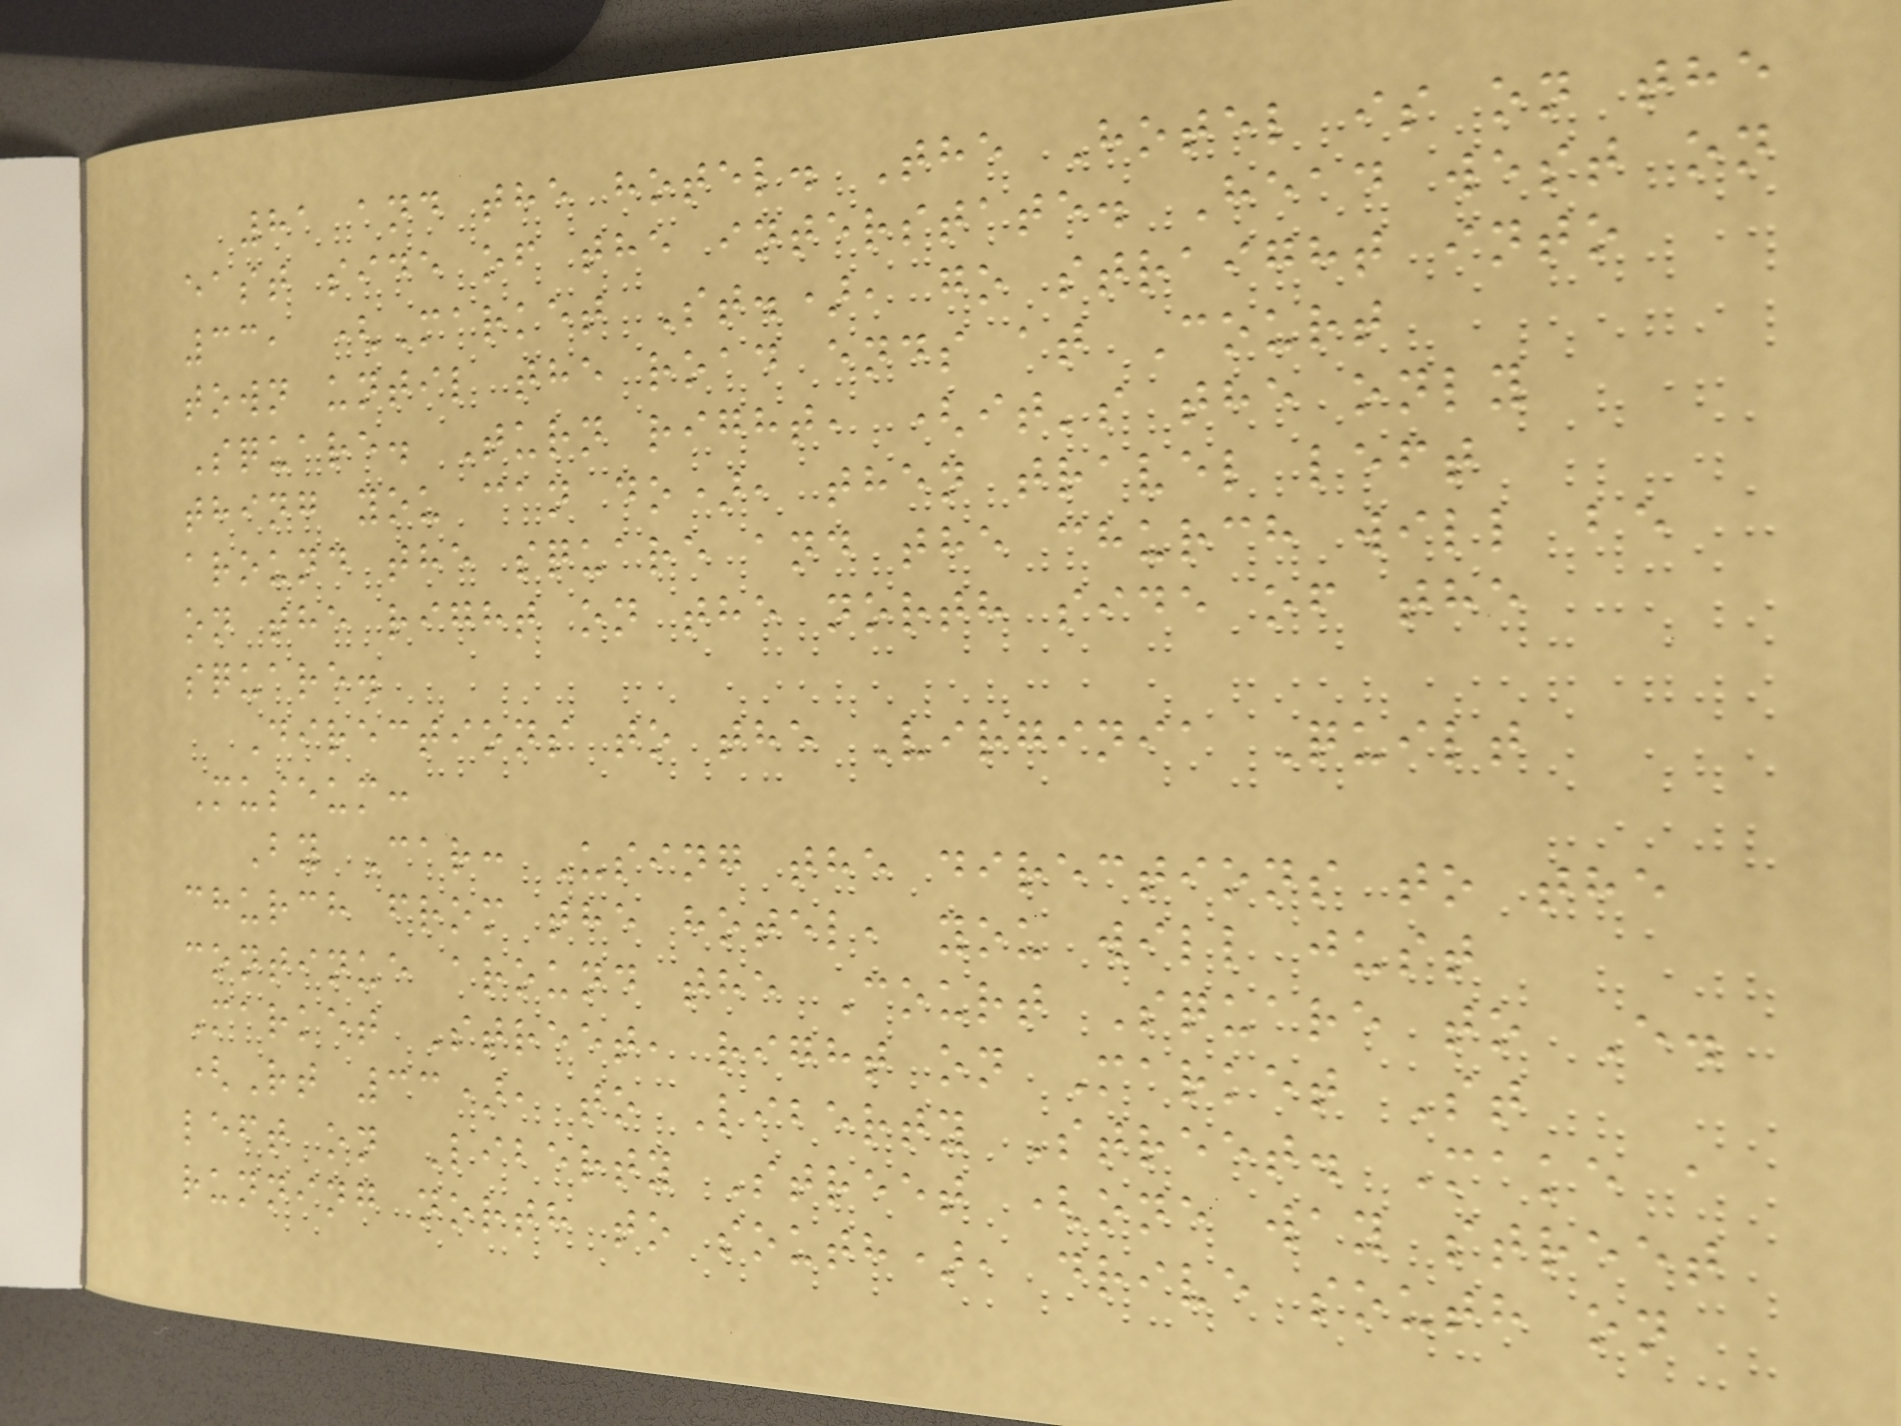81 and the hotel. The Hotel is on the
east side of the interstate. Head west on
33, (Market St.), go straight into
town until the road ends at Court
Square. Turn right, (it's the only
thing you can do), then travel left
around the square and the church will be
on the right on the north side of the
square.
Directions to the Virginia Quilt
Museum:
By Car: Using the directions to the
church from the hotel, you will just
continue around the Court Square to E.
Market Street, right on Market St
(Rt 33), to Liberty Street. Make a
left on Liberty Street (one way street
running north to south), drive south on
